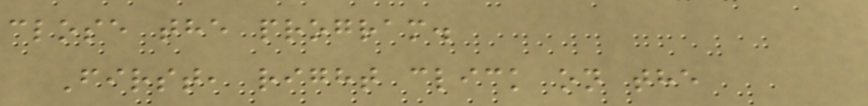close the program.
First, right click on the
